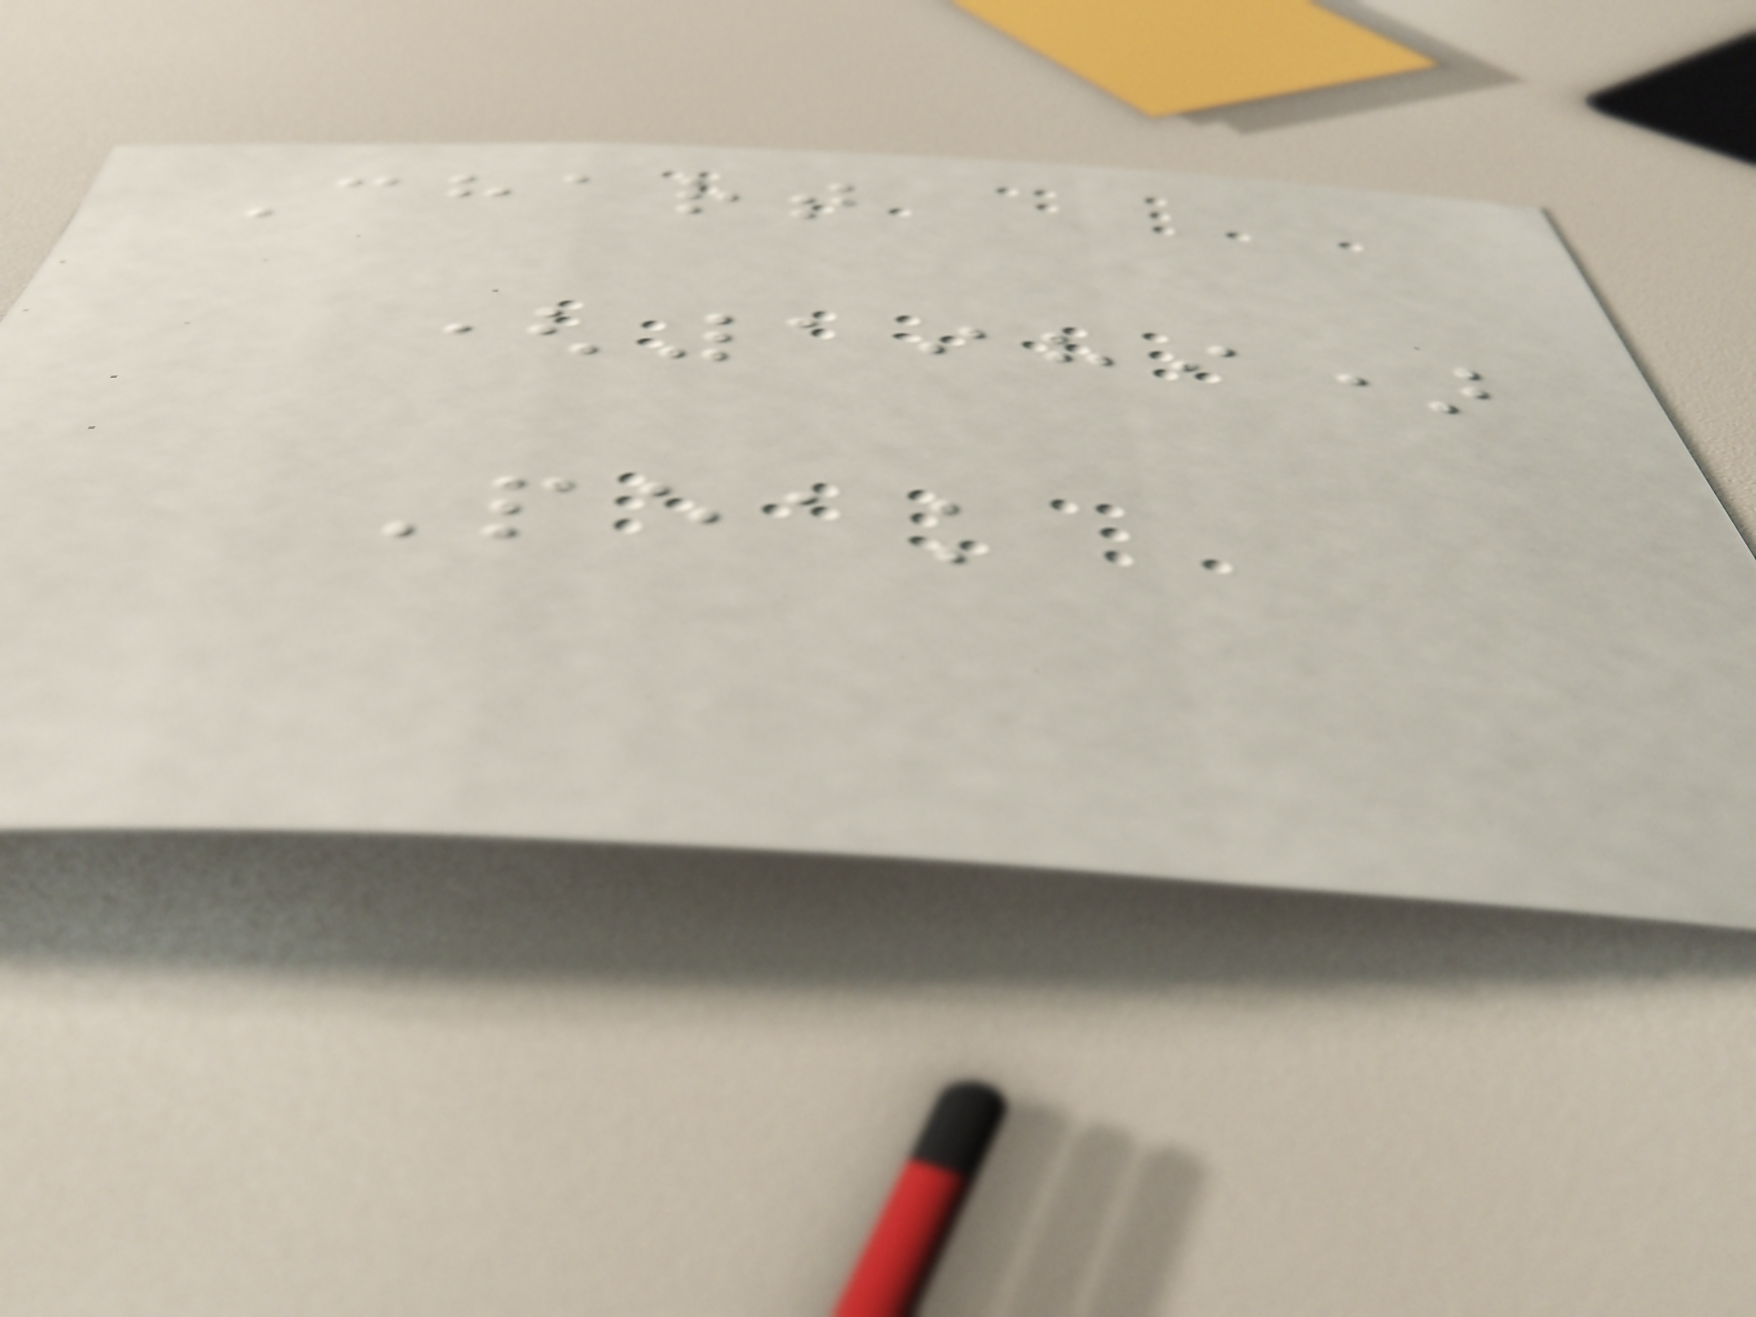Chart
(1989)
Peak
